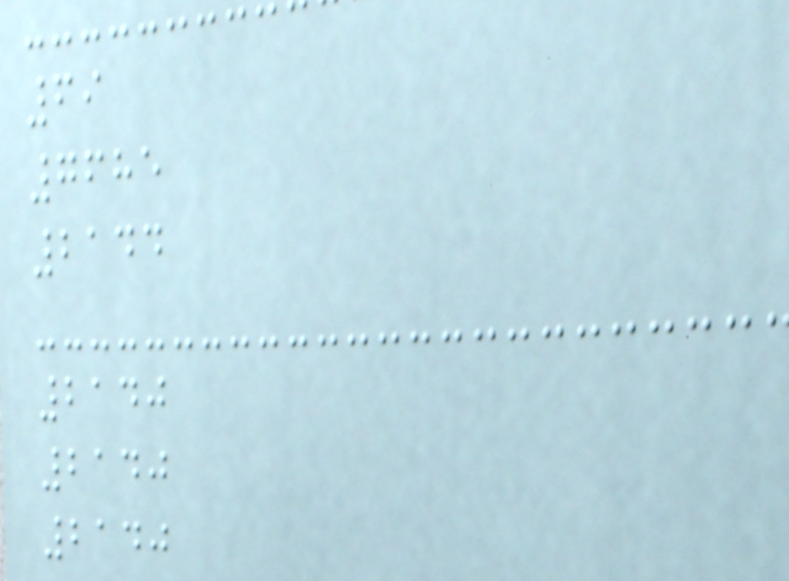69
7685
2144
2140
2140
2140
